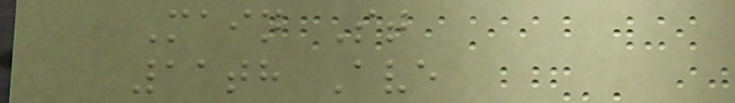Main St
11th Ave
